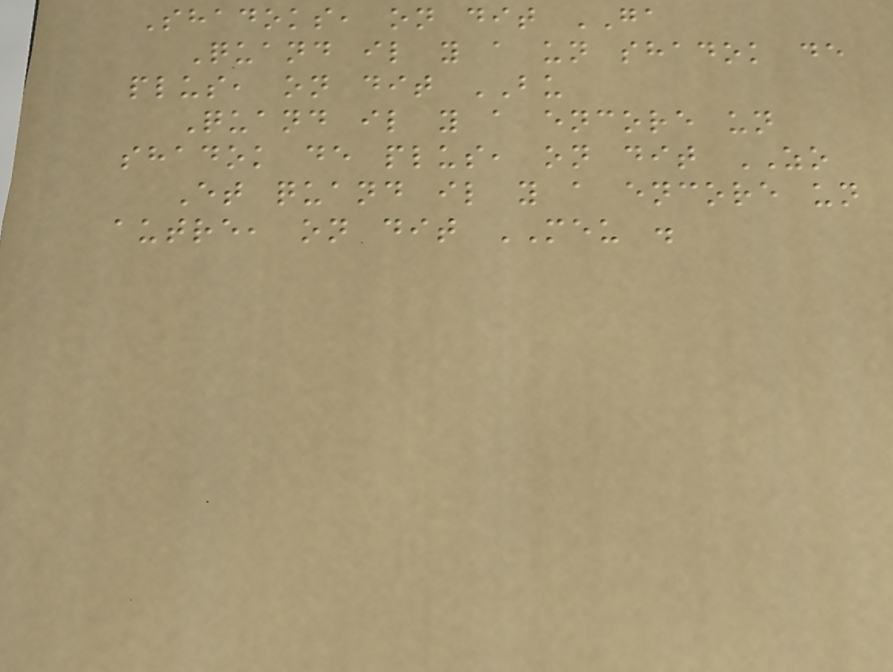Shadoks, on dit GA
Quand il y a un shadok de
plus, on dit BU
Quand il y a encore un
shadok de plus, on dit ZO
Et quand il y a encore un
autre, on dit MEU .
